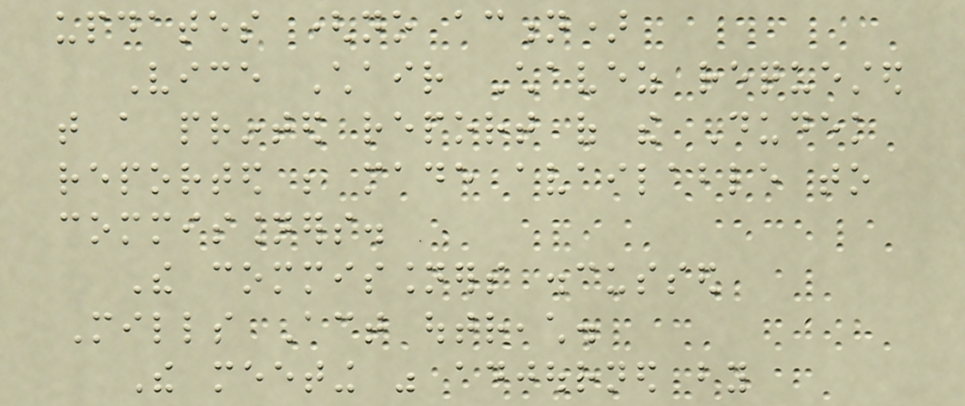updates (no action)
Vice Chair Chavez requested
that a printed report of the Dudek
reported be made available to
commissioners.
The commissioners discussed
Mills Act outreach.
The meeting was adjourned by
